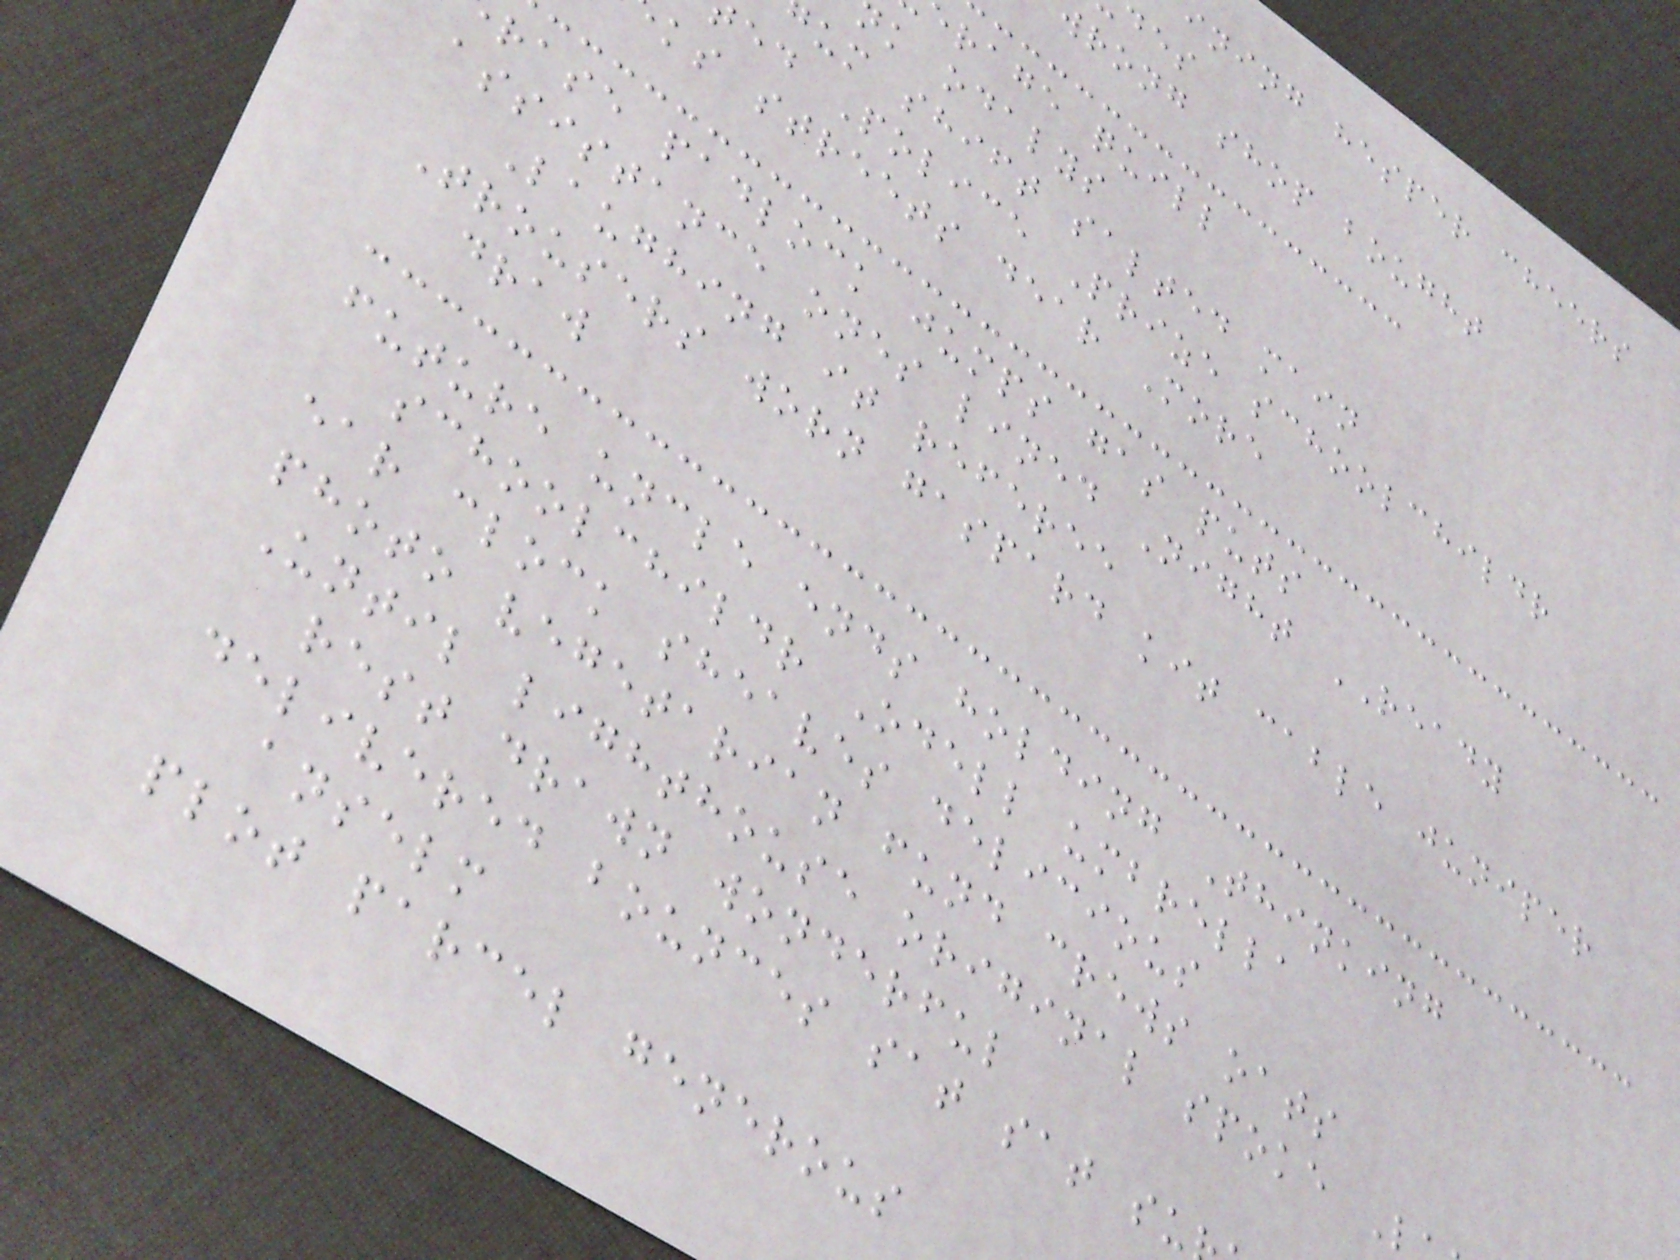ining hesper cheers
wrong shop bought
erage quill
k odalys
um shift salted main
ed Police Prize schoolchildr
ks streets dear More
rase padlock jumps gas puts
assistance ones lined Night READY
Laughing it referee
Trousers worn gaspard kit cable juniper
draw
future uncle ends holding Thinking
schoolchildr Odell umbrella
ear clock sheaves delicious
photo vegetarian fund crews oats
Until lighthouse original spoke L
rest drawn wonderful
delivered bounces sat sat su
anselm
plot parcel generous
